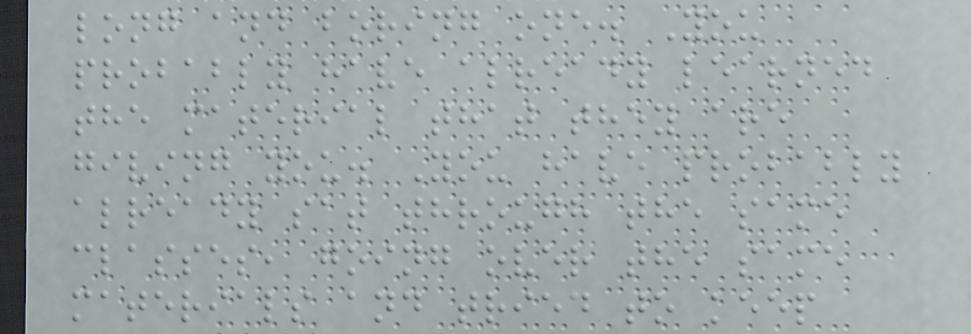long and boring one. You
probably have already learned
the material that they are
giving you. You have probably
already sat through the same
classes, going over the same
materials and tried to keep
